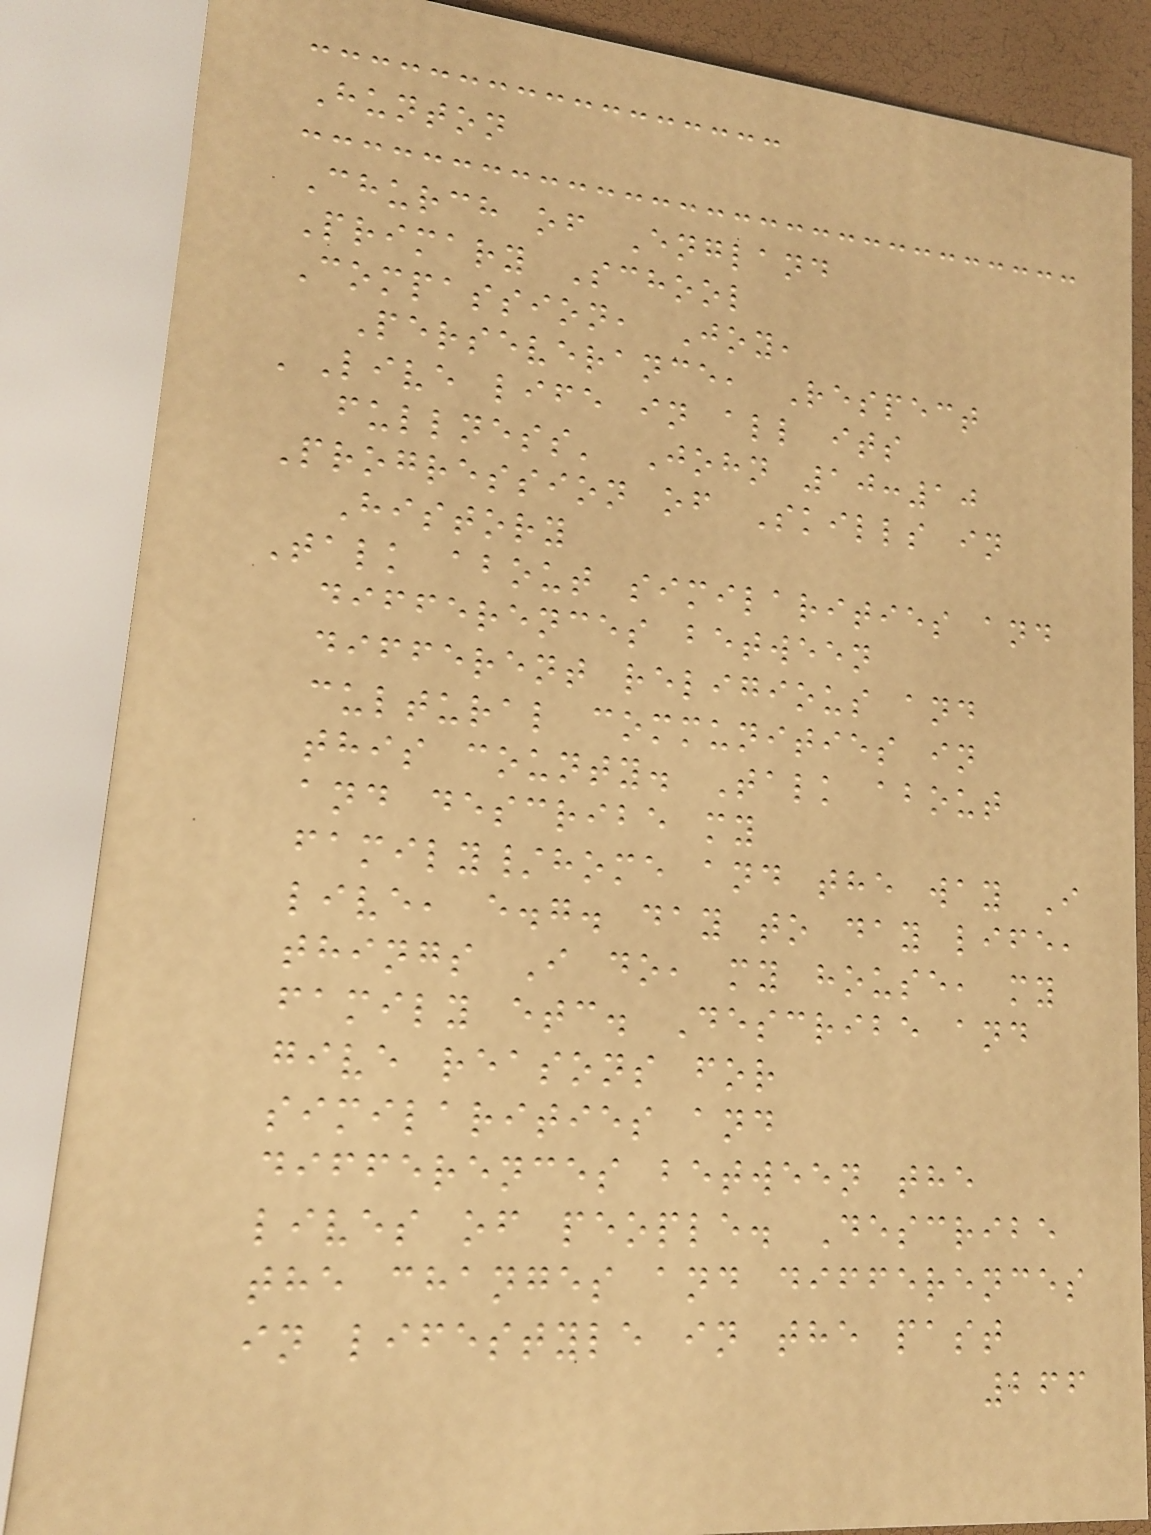Hunton
Church of England
Primary School
Compassion, Joy,
Perseverance, Respect
'Live life in all its
fullness' John 10:10
Progression of Skills in
History
Talk about similarities and
differences between
different religious and
cultural communities in
this county. Talk about
and describe my
family/home and the way I
live, e.g. day to day life,
things I do, my house, my
family etc. Describe and
give reasons for
similarities and
differences between the
lives of people. Describe
the changes and differences
in lifestyle in the past
266
